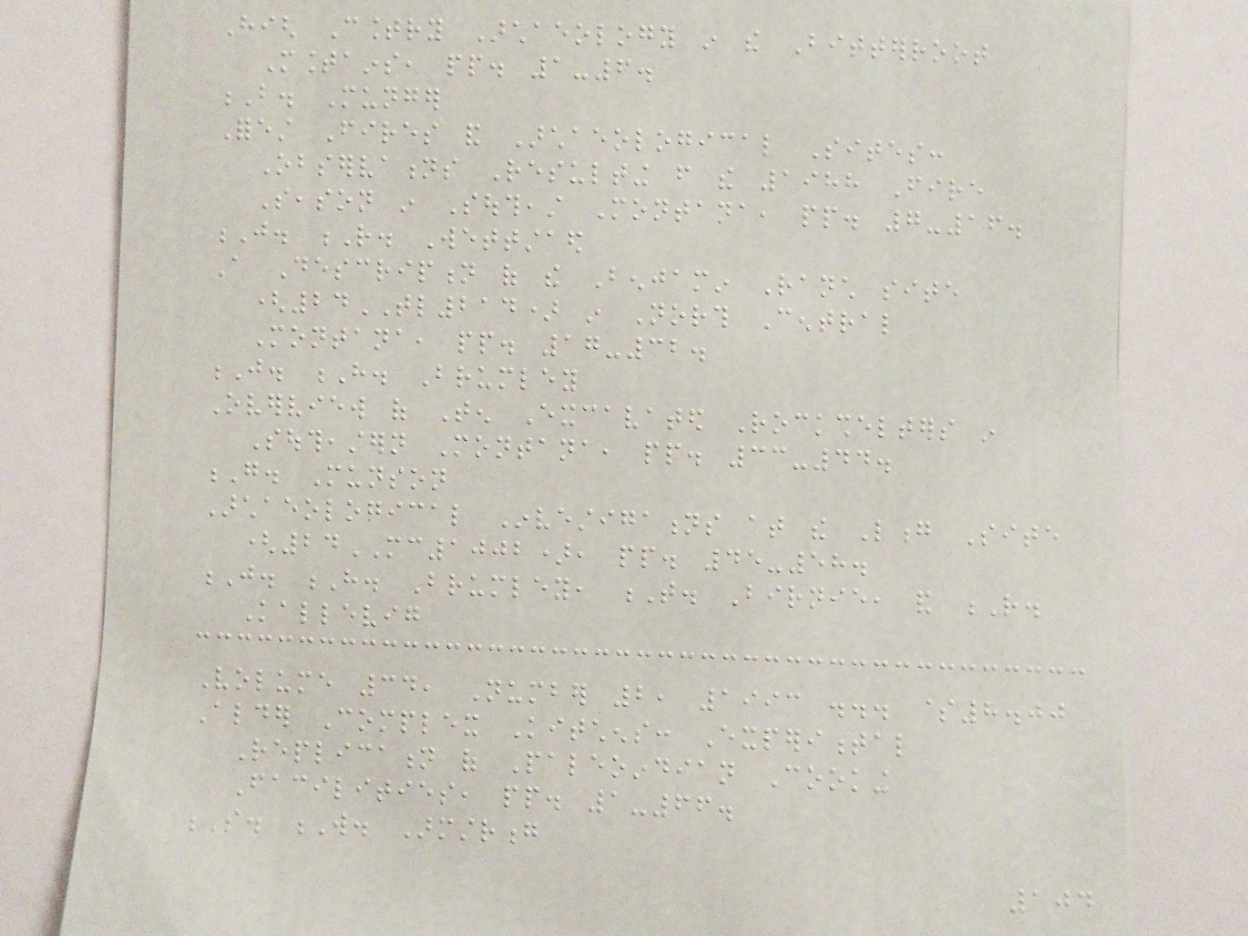High Country Archaeology in the Bitterroot
Mountains, pp. 1-6.
B. Munger
Forest Fires and Archaeological Sites:
Observations Resulting from the 1988 Fire
Season in Southeast Montana, pp. 7-16.
J. R. Wettstaed
A Description of the Benjamin Ranch site
(24TL214) in North Central
Montana, pp. 17-32.
J. H. Brumley
Overview of Ten Excavated Rockshelters in
Southeastern Montana, pp. 33-44.
G. Munson
Archaeological Investigations at the Long Site
(24MC1002), pp. 45-58.
J. H. Brumley, T. Birnie, and R.
Kallevig
Volume 34, Number 2, 1993 ... $8.00
Alder Complex Kitchens: Experimental
Replication of Paleoindian Cooking
Facilities, pp. 1-66.
S. W. Armstrong
104
